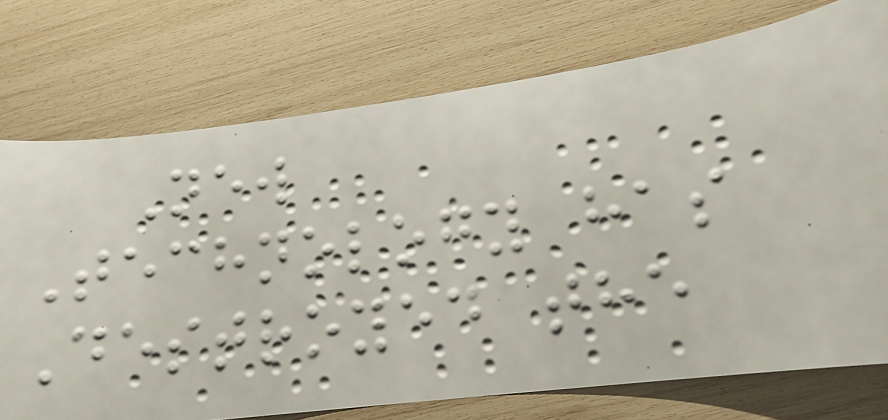New
Technology has
Destroyed the
